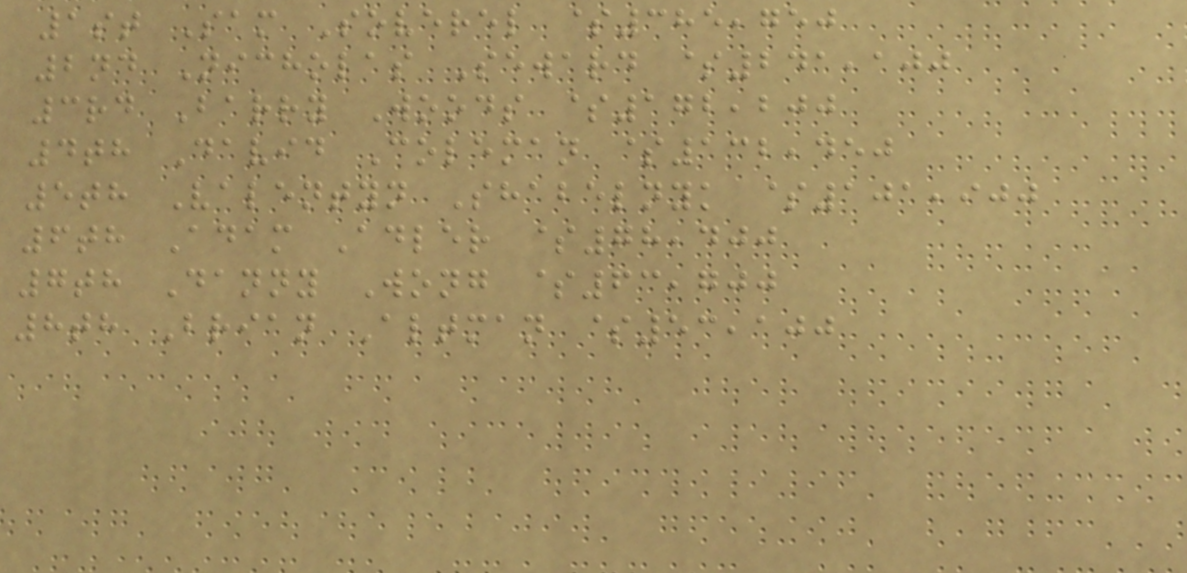1st Sam Soverel $385,750
2nd Nicholas Seward $241,100
3rd Barry Woods $172,200
4th David Coleman $132,450
5th Valentyn Shabelnyk $101,900
6th Adam Adler $78,400
7th Danny Wong $63,700
8th Brian Altman $53,100
